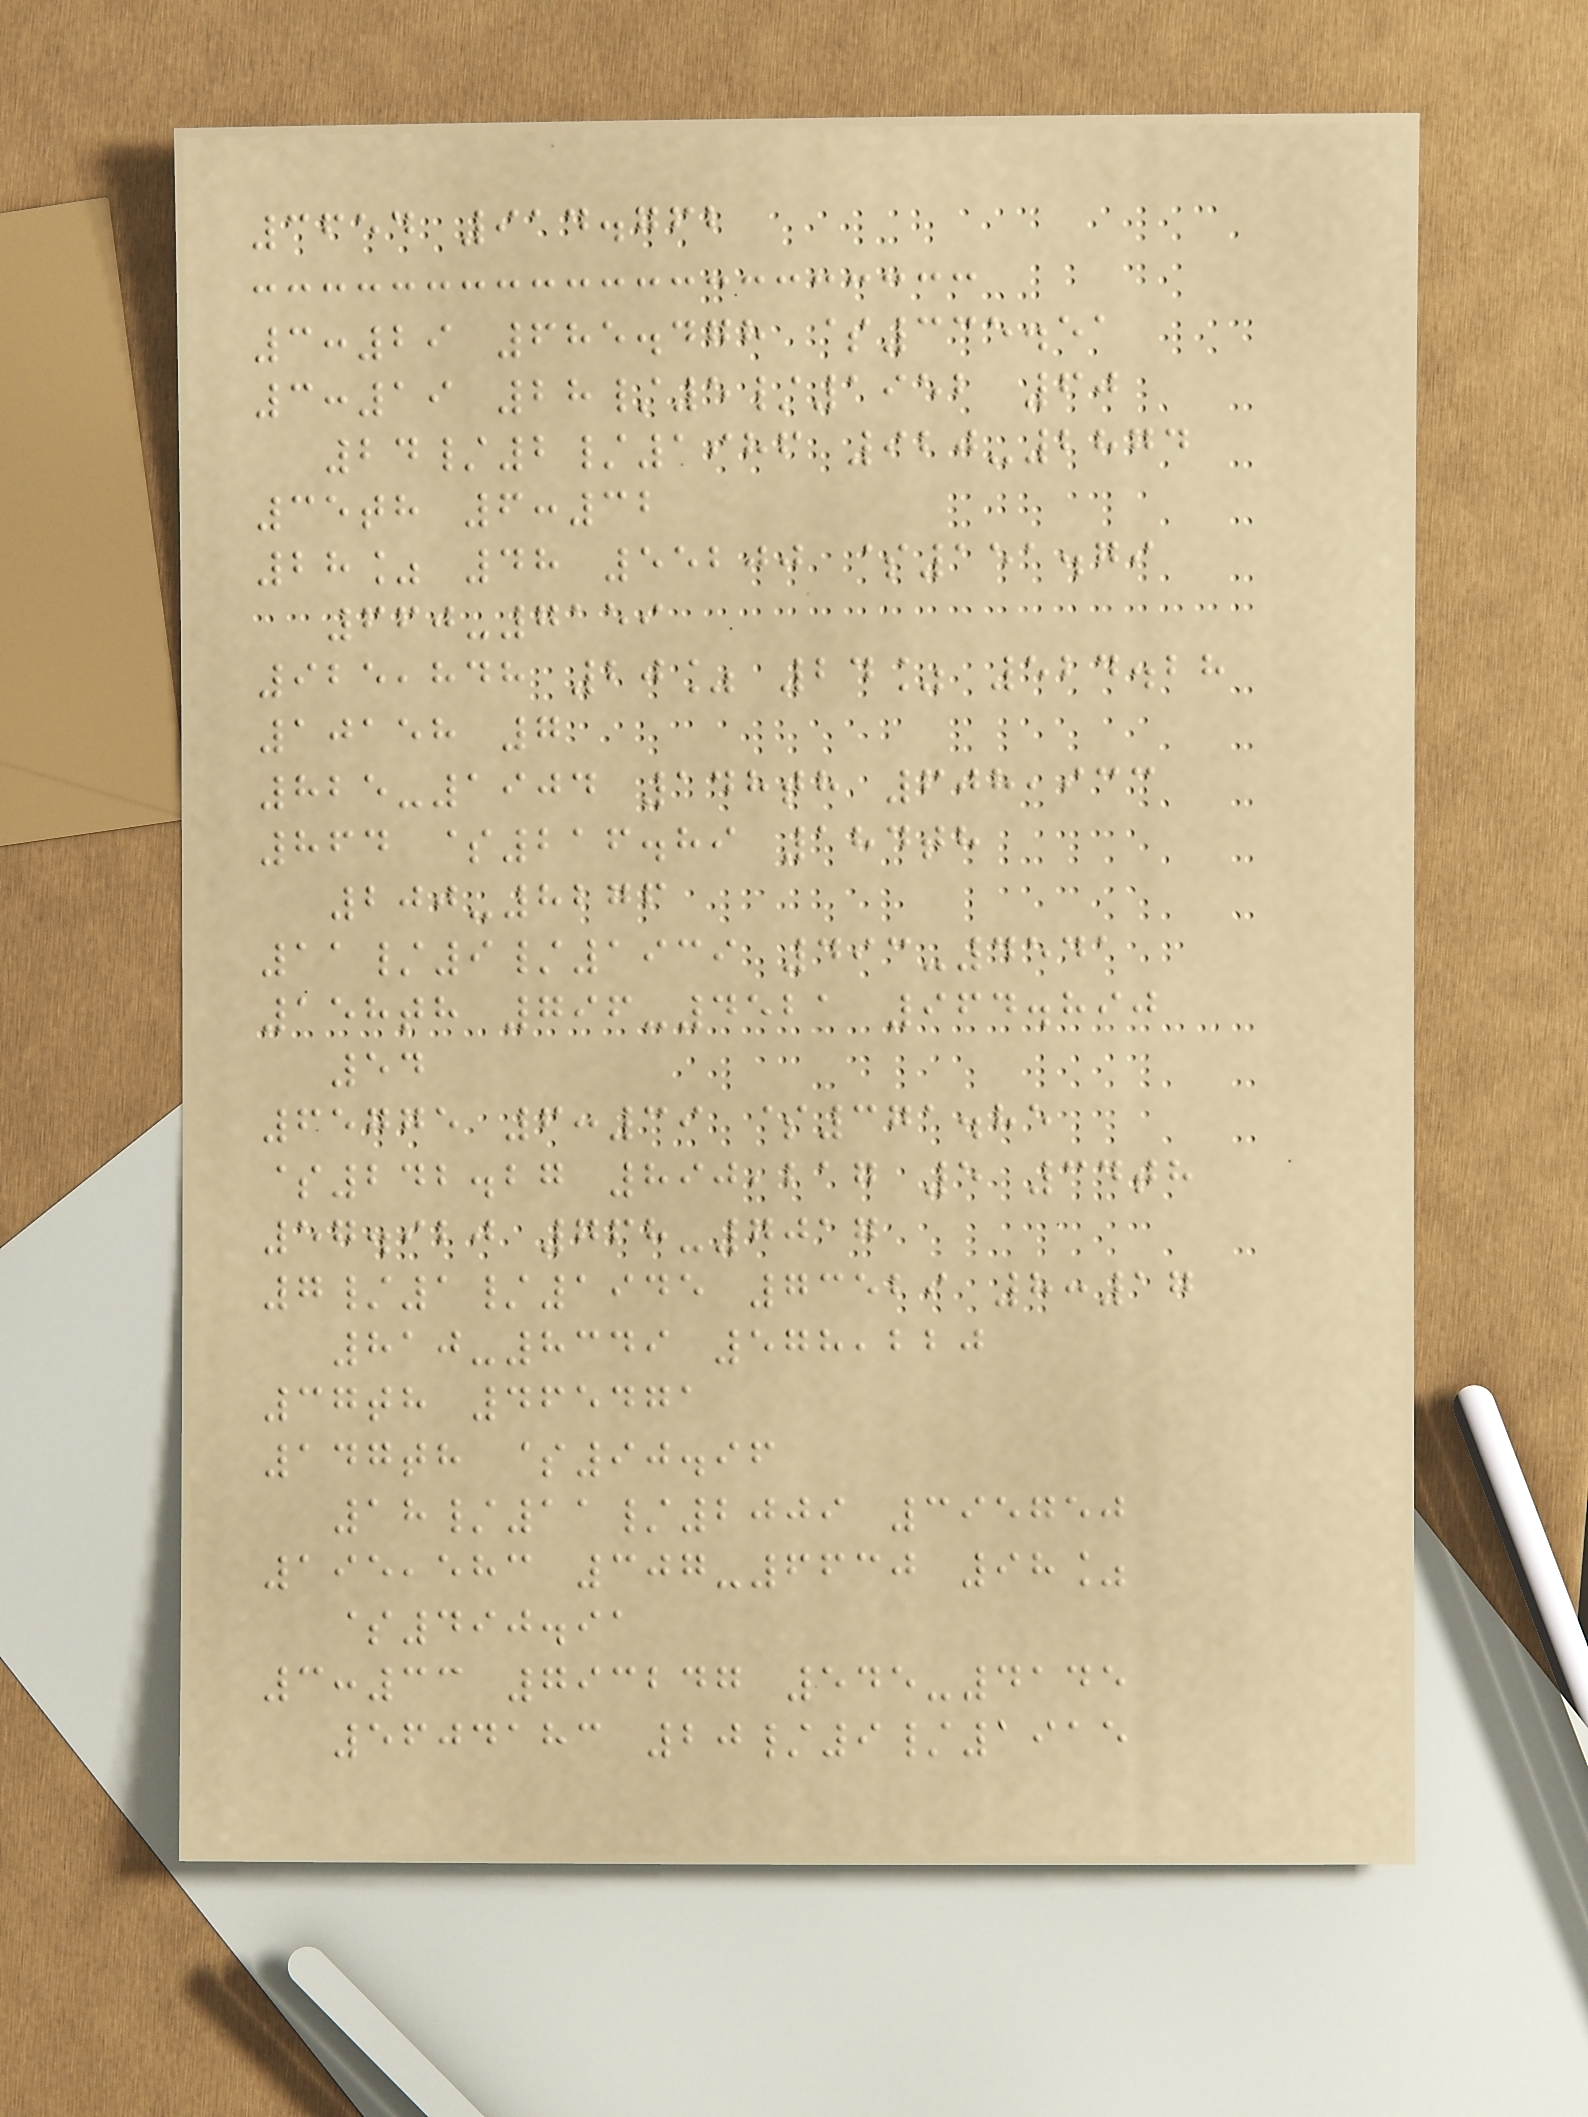3654 914.762
3:29 685.478 $335.51
3:19 28/5/1952 60
24/2/1986 920-2874
35th 6:32
28% 48 55200 $151.79
660-7159
925,848 20% 24% 524.28
10158 7
825-1904 148th 608,933
864 $216.89 184th
200-8276
11/9/1939 493-4541
158th 796-4521 964.890
54
65775 6:39 $371.85
$242.27 890,217 5 34th
57.920 768-7017
7/1/1945 73529 8:17
810-8349 578,220
37th 465471
147th $90.96
18/11/2009 395750
195,583 307-6630 98%
$490.91
3:33 793247 545-4145
5604183 20/9/1915
